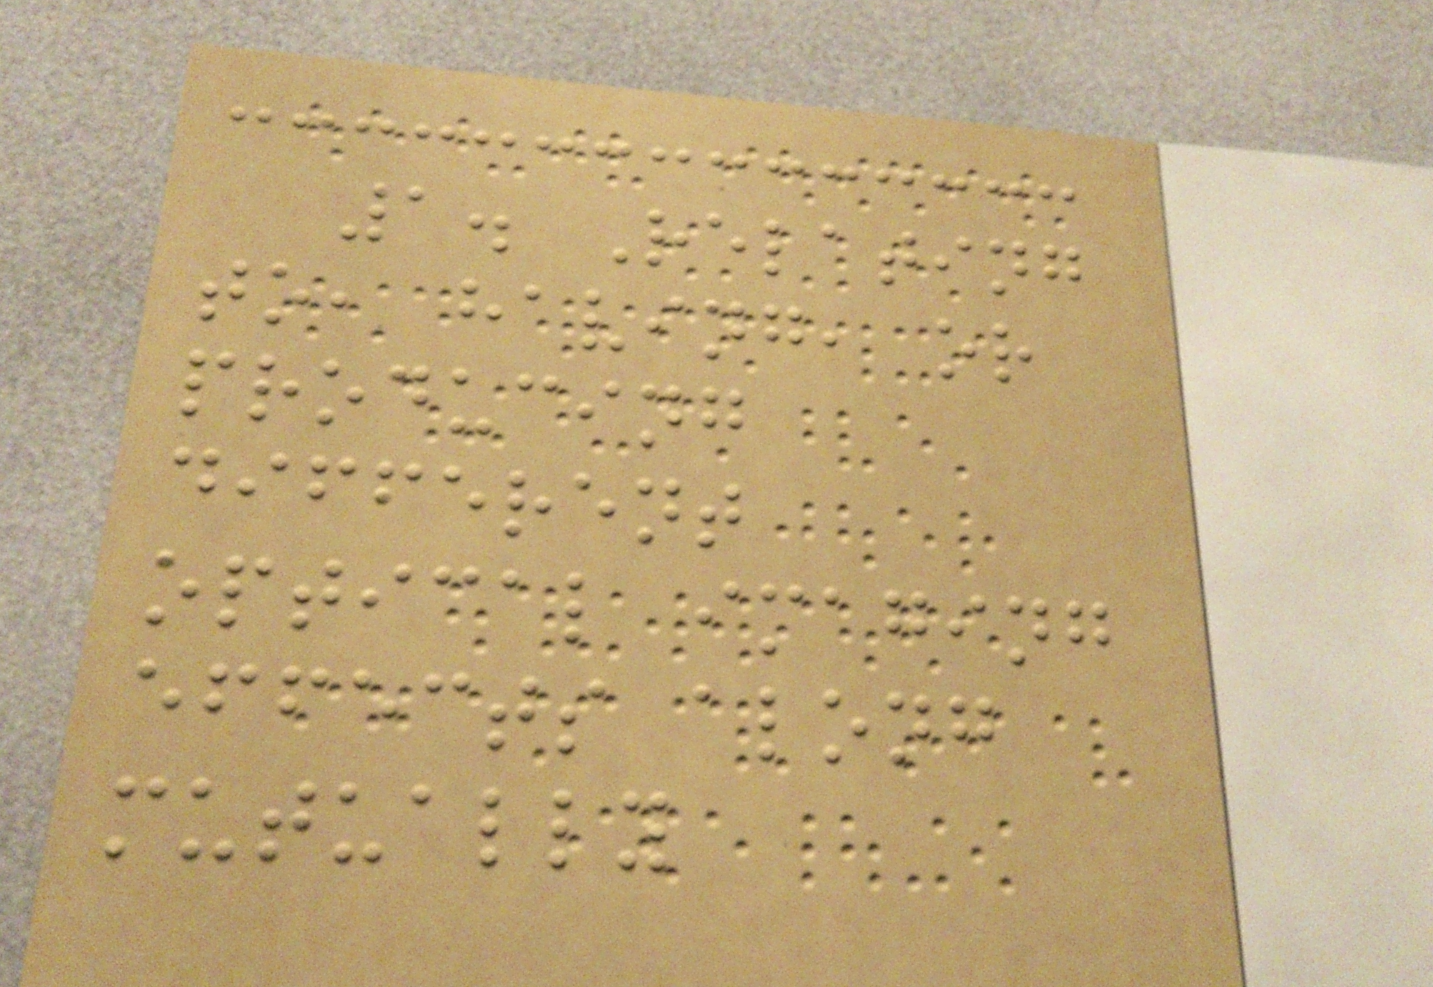1. Relating
to, having, or
producing
different
optical imaging
effects along
mutually
